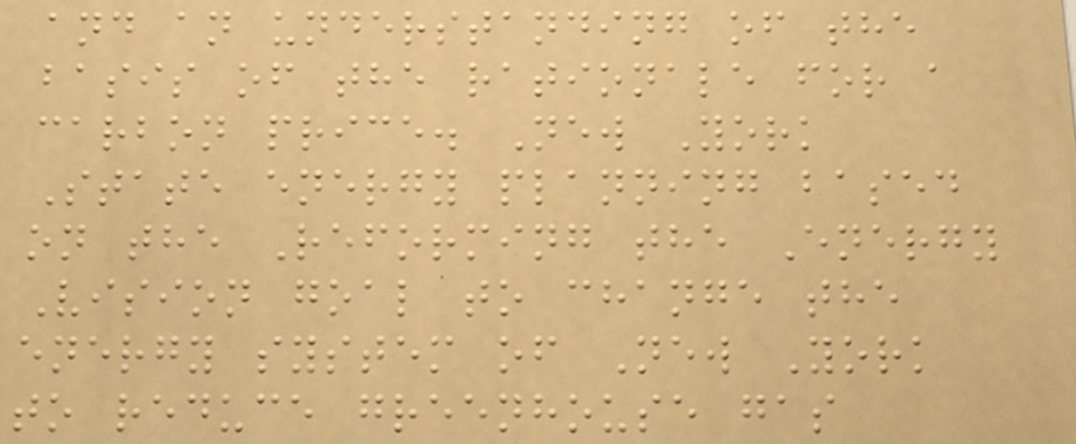and an understanding of the
basis of the rationale for a
carbon price. New York
State energy planning based
on the Reforming the Energy
Vision goal to change the
energy system of New York
to reduce greenhouse gas
